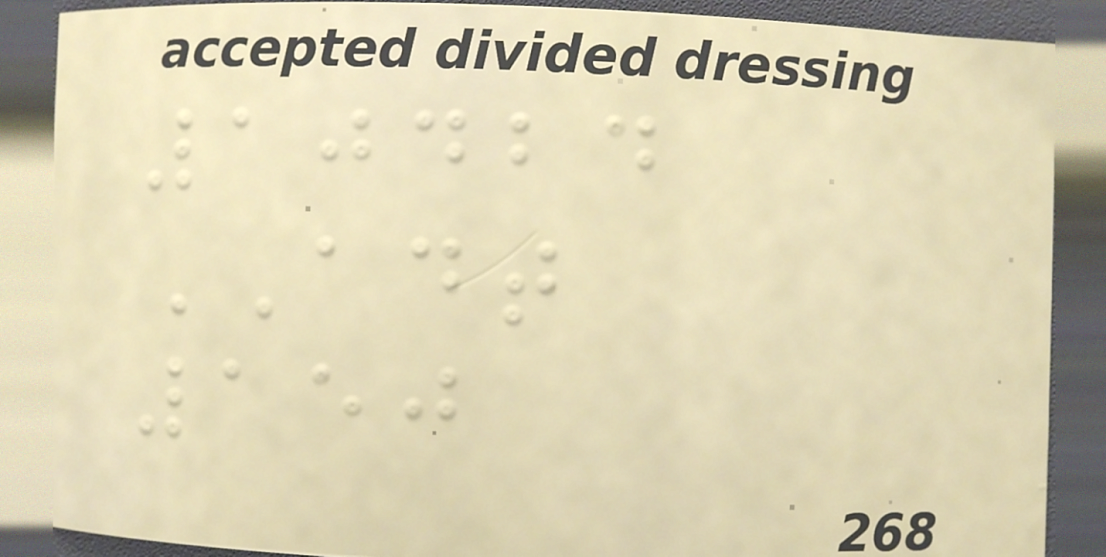10424
ADT
150
